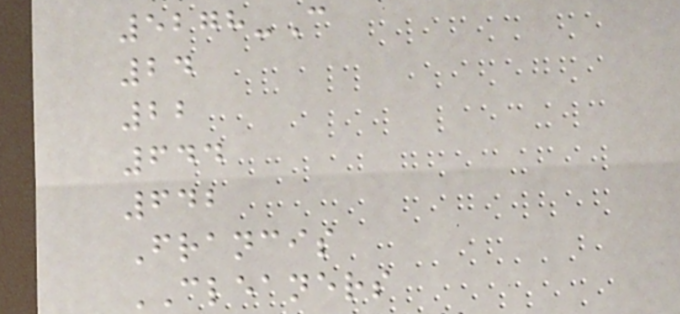5278-C
24
22
644
642
Francis
CLEANERS
